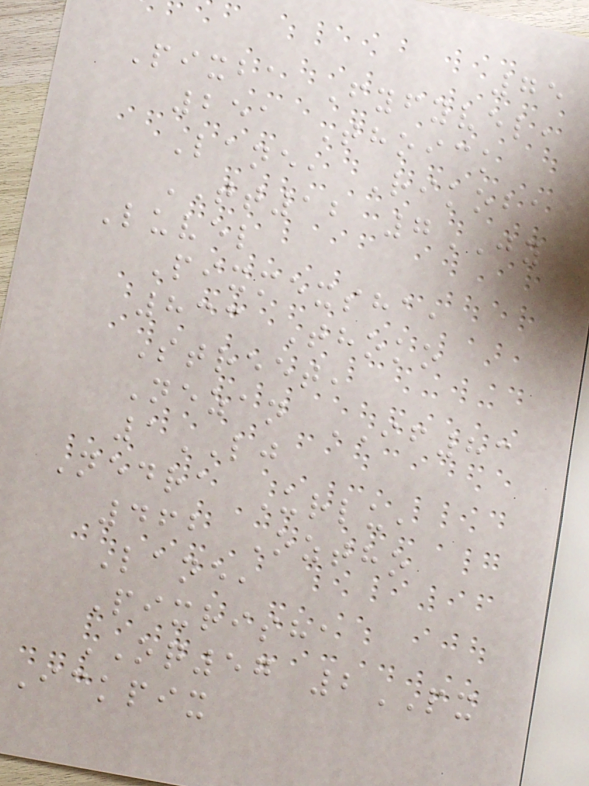75
Pixba Fyfyvel,
251 Thoick
Lane, Rikoba
TT12 7JY
Luvel
Pixmexsha,
833 Thoko
Street,
Nezan IF83
1LJ
Nedra Urlu,
462 Oztho
Lane,
Pixrisha
OQ57 2PX
Ickpix
